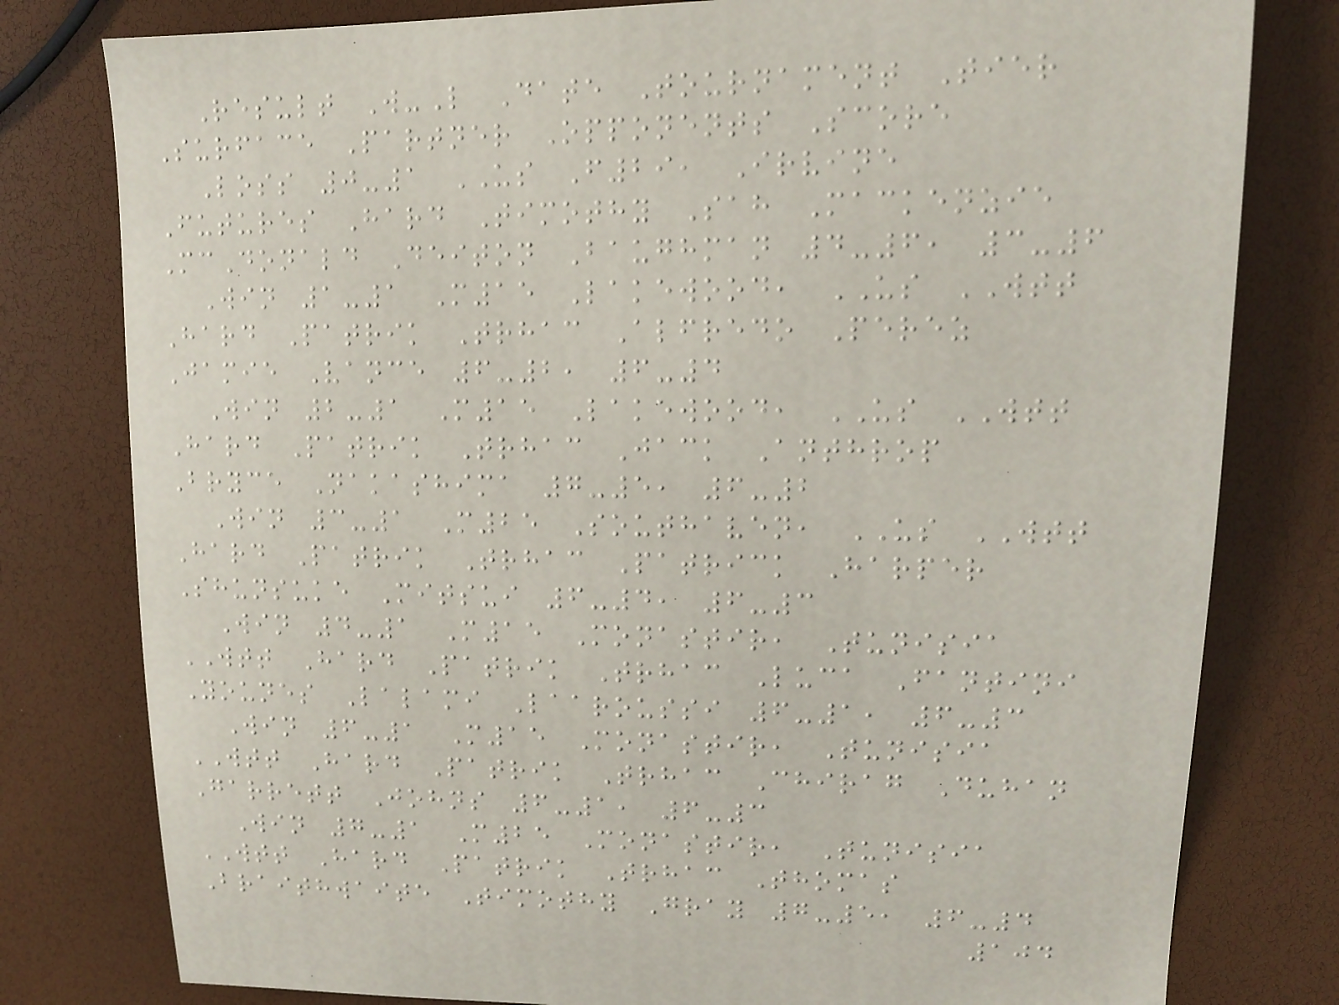Result W-L Date Tournament Tier
Surface Partner Opponents Score
Loss 0-1 US F29, Irvine
Futures Hard Timothy Sah Mackenzie
McDonald Deiton Baughman 4-6, 3-6
Win 1-1 M15 Lakewood, US WTT
Hard Patrik Trhac Alfredo Perez
Jamie Vance 6-2, 6-4
Win 2-1 M15 Lakewood, US WTT
Hard Patrik Trhac Jack Anthrop
Bryce Nakashima 7-5, 6-2
Win 3-1 M25 Southaven, US WTT
Hard Patrik Trhac Patrick Harper
Shunsuke Mitsui 6-4, 6-3
Win 4-1 M15 Monastir, Tunisia
WTT Hard Patrik Trhac Luca Fantini
Younes Lalami Laaroussi 6-1, 6-3
Win 6-1 M15 Monastir, Tunisia
WTT Hard Patrik Trhac Chirag Duhan
Garrett Johns 6-1, 6-3
Win 7-1 M25 Monastir, Tunisia
WTT Hard Patrik Trhac Thomas
Braithwaite Timothy Gray 7-5, 6-4
104
